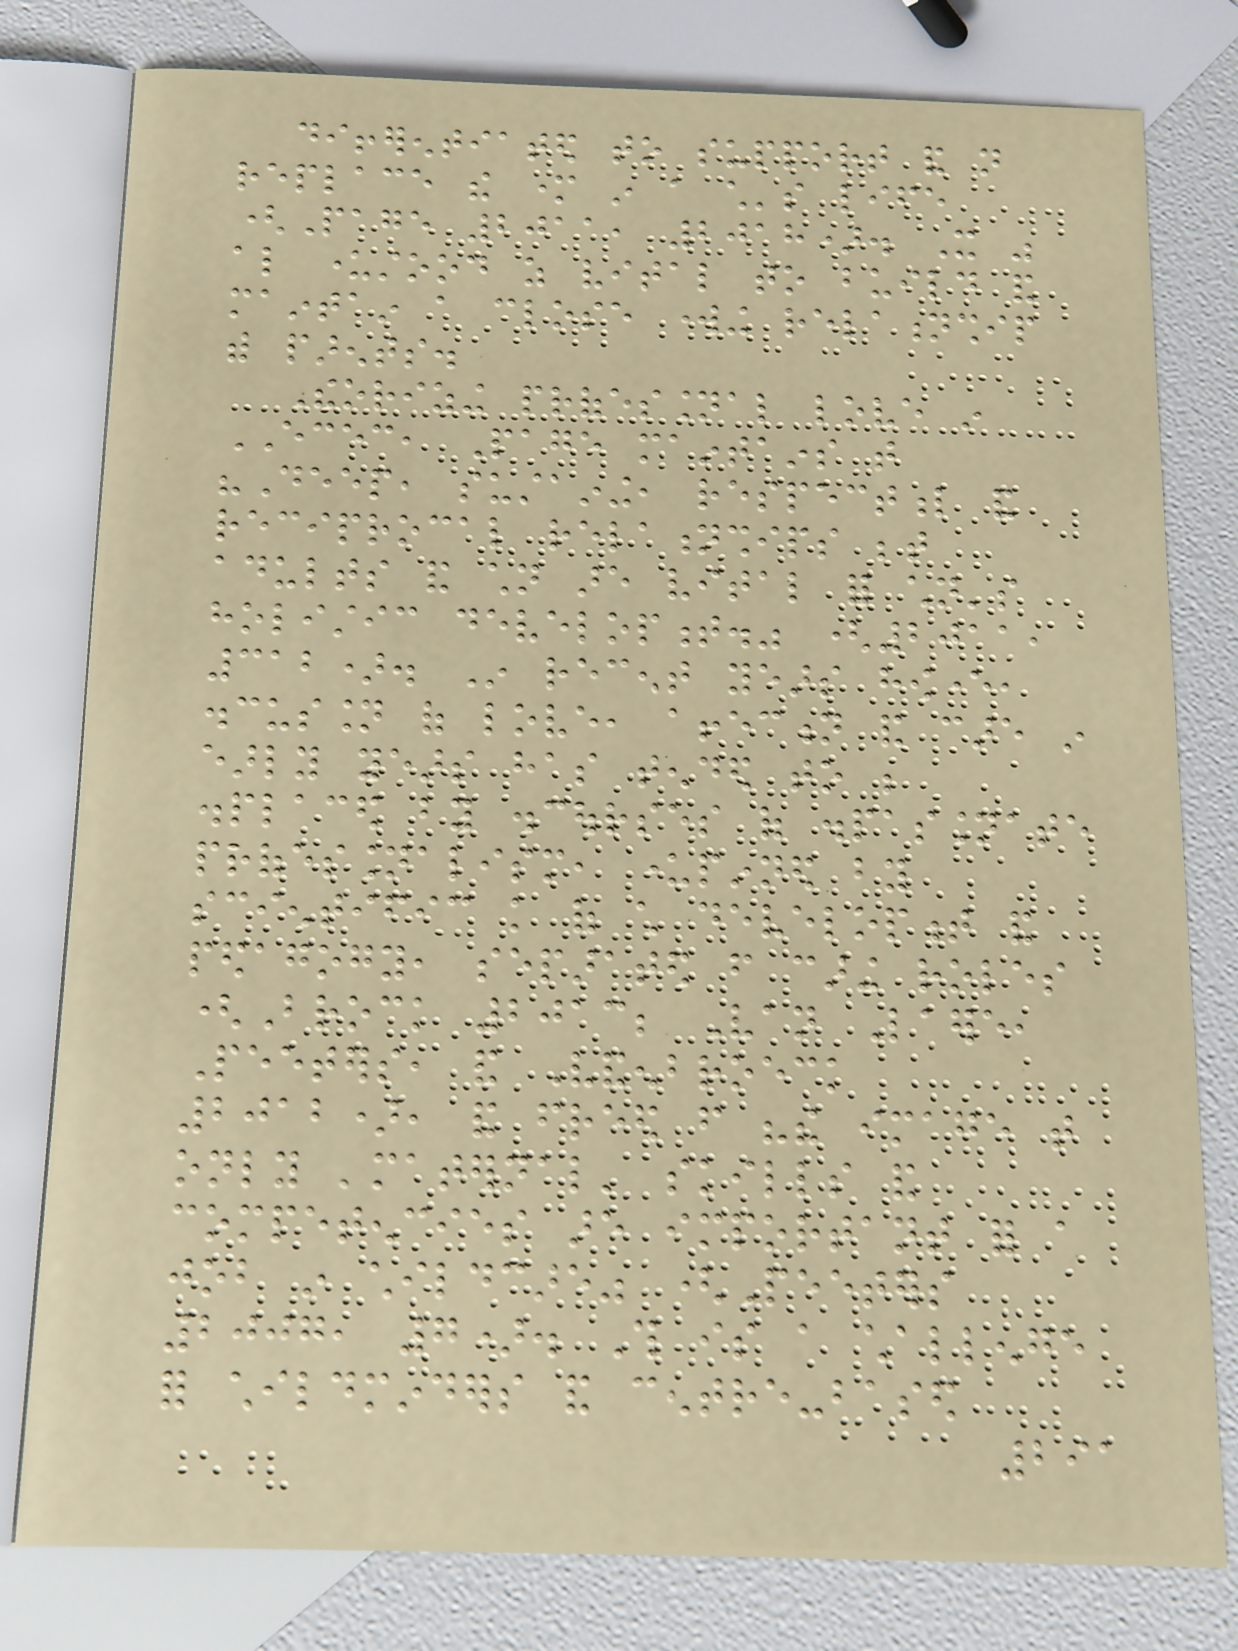differentiated to support and not
replace the mother in a child's life
(Page 2011, 2018). It was
also understood as vital to build and
maintain a close working relationship
with parents.
Theorizing professional love in
ECEC, Page maintains that
"Deep, sustaining, respectful and
reciprocal relationships between
adults and children are vital for children's
holistic development." (2011,
312). In recent years however,
discussion of love, affection and care in
early years has tended to be
displaced by discourses of dispassionate
professionalism, underpinned by
scientific knowledge of child development and
pedagogy, separated from caring roles
(Brock 2013; Van Laere,
Peeters, and Vandenbroeck
2012), and freed from "the image that
only 'maternal' skills and
competencies are important for a
job in childcare" (Peeters
2007, 7). This is a challenge
for childminders and centre-based
291
